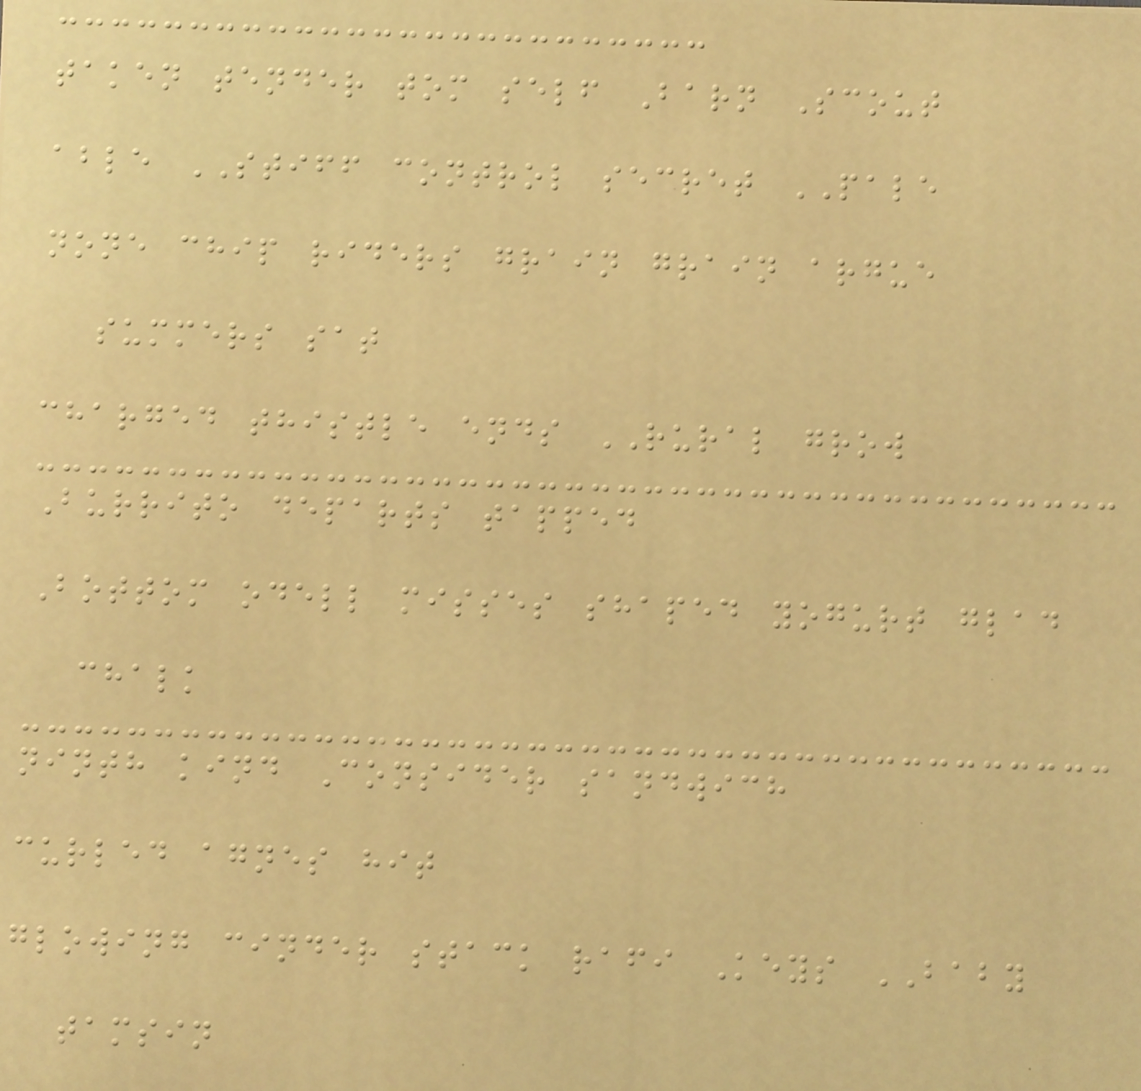taken tender tom self Barn Scout
able STIFF control secret PALE
none chip riders grain grain argue
summers sat
charged thistle ends RURAL grow
Burrito departs tapped
Bottom odell misses shaped yogurt glad
chalk
ninth kind Consider sandwich
curled agnes hit
glowing cinder stack rafi Keys BABY
tamsin
